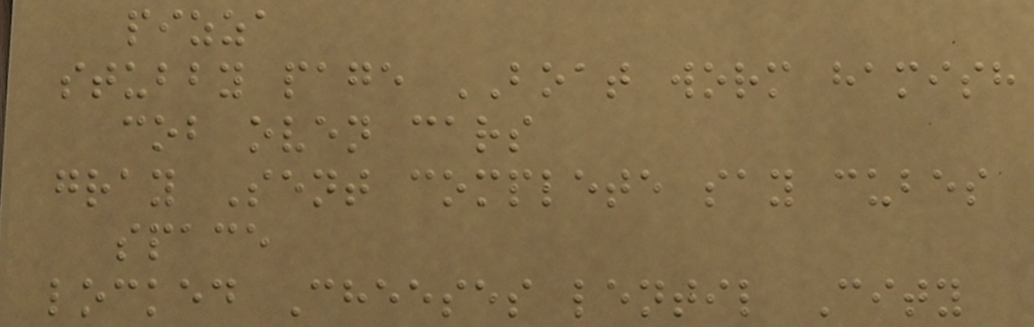pizza
stubby page BOAT worm hamish
cob oven cars
gray Sent complete say cubes
space
locked Cheeses lentil City
